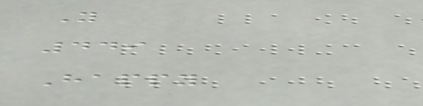Y
449
Happy
